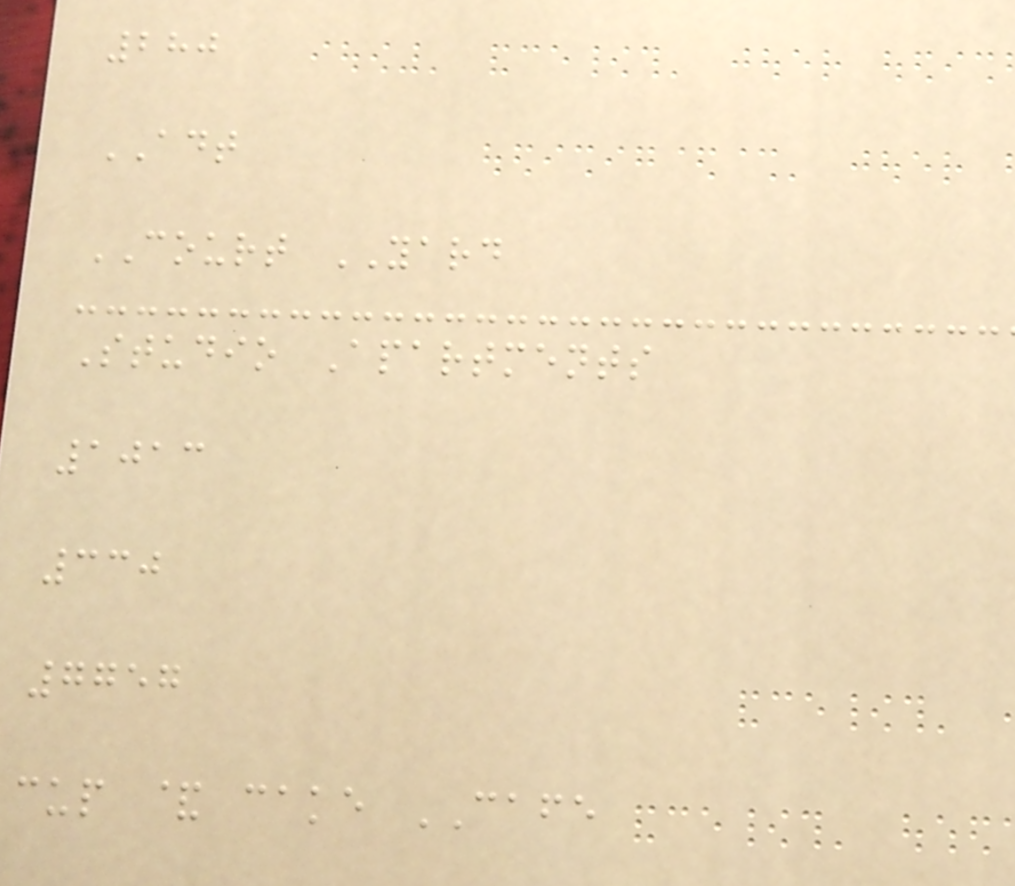280
ADT
COURT YARD
Studio Apartments
1013
330
7757
cup & cake CAFE
